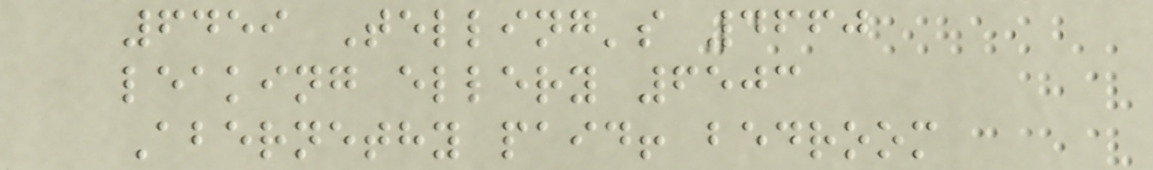6459 Telling's 4660
leaking ellery 6503
Abernethy paid! bedroom
